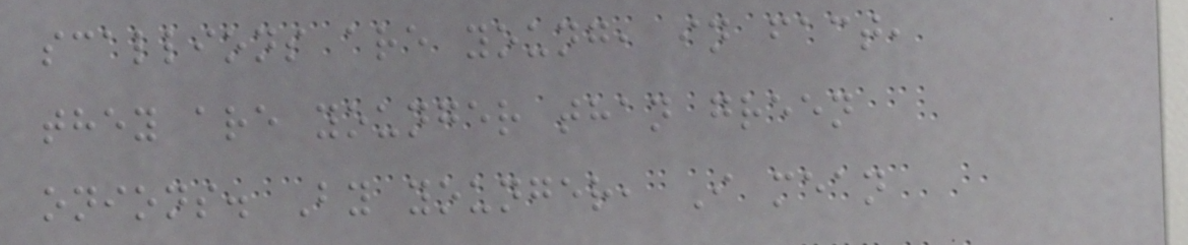scallions are young, in fact,
they are younger than green
onions. By younger, I mean
